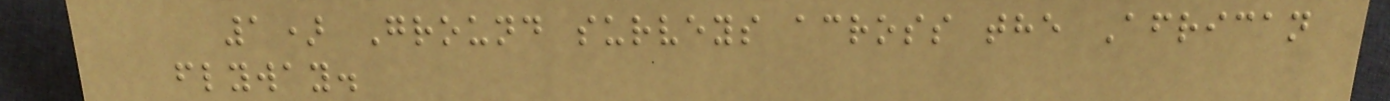1) Ground surveys across the African
flyway.
